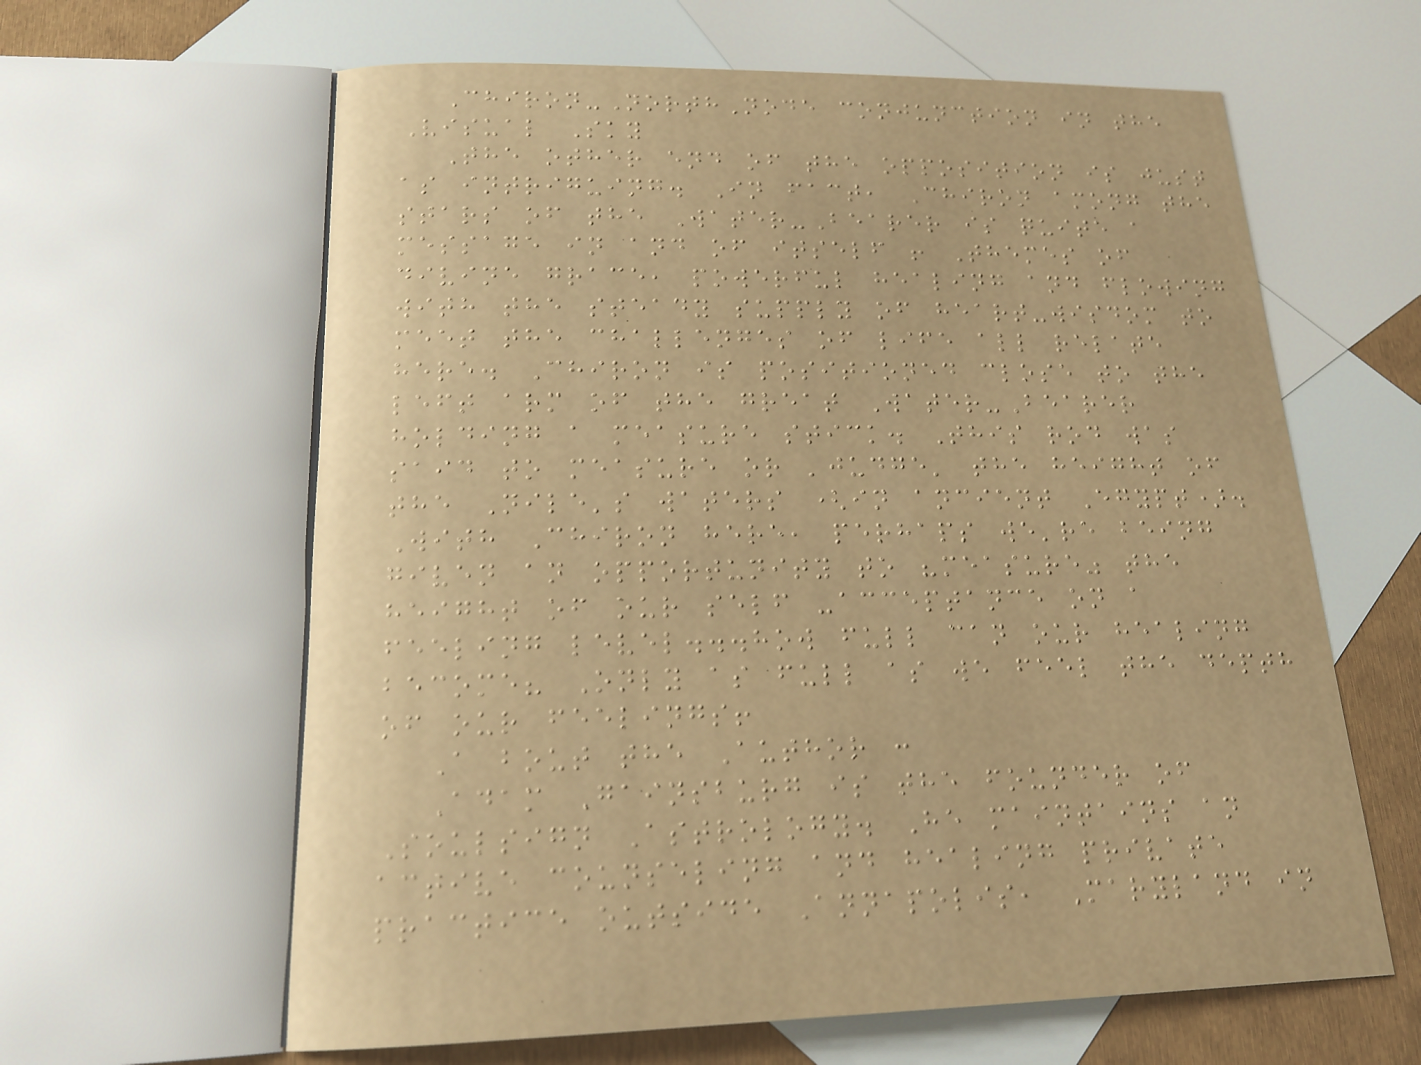Chiron-NorthNode conjunction in the
Visual Sky
The other end of the opposition is just
as intriguing. In fact, Chiron among the
stars of the Water-Bearer is quite a
message in and of itself ! Themes of
divine grace, powerful healing and flowing
with the steady supply of heart-wisdom to
meet the challenges of life all relate
here. Chiron is positioned close to the
left arm of the great Water-Bearer
holding a measure stick. This rod was
said to measure or 'judge' the height of
the Nile's waters (in ancient Egypt).
With Chiron here, perhaps we're being
given an opportunity to "measure" the
height of our self -acceptance on a
feeling level...how full can our healing
become? Only as full as we feel the depth
of our feelings!
A bout the Author :
Adam Gainsburg is the founder of
Soulsign Astrology. He maintains an
active counseling and healing private
practice outside Annapolis, Maryland in
